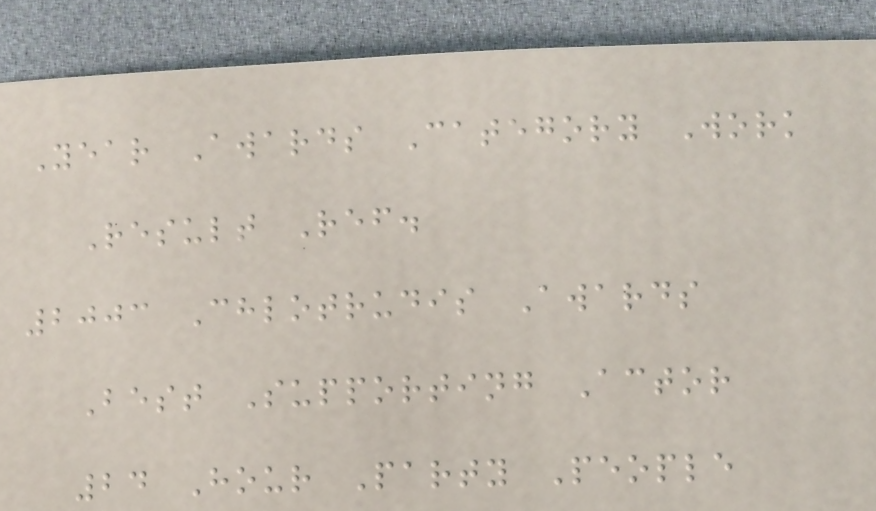Year Awards Category Work
Result Ref.
2003 Chlotrudis Awards
Best Supporting Actor
24 Hour Party People
